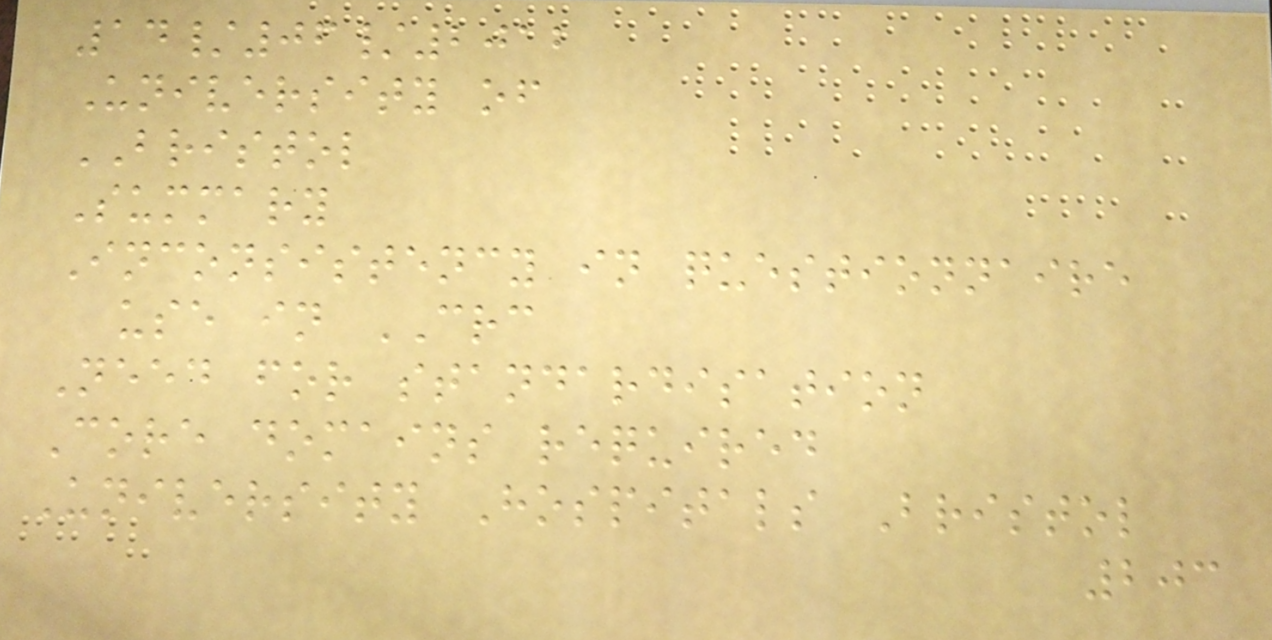14/06/2012
University of
BRISTOL
Summary
Inconsistency in questionnaire
use in CRC
Need for standardisation
Core domains required
University Hospitals Bristol
203
